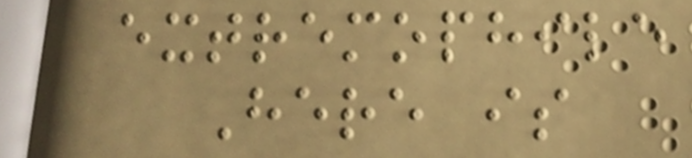extremophile
Here is
